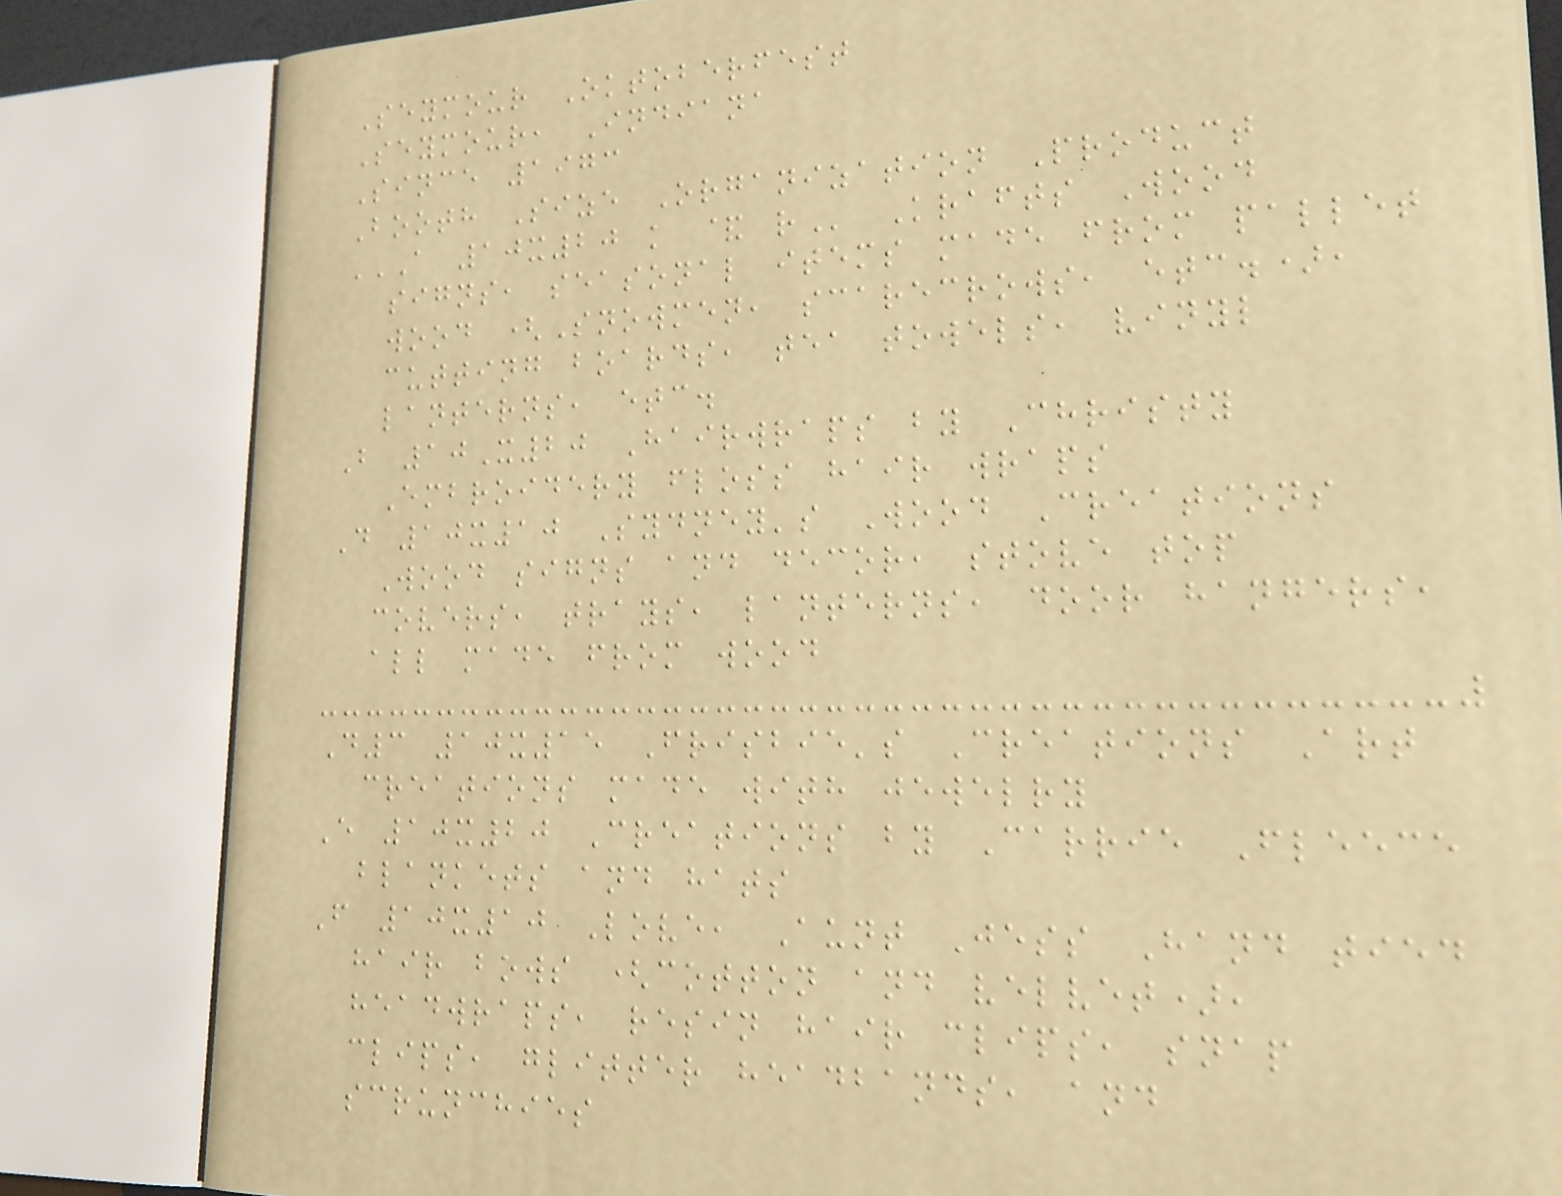Seymour Oktoberfest
Seymour, Indiana
Since 1973
Booth Size Organization Product
A 10X20 K & R Krafts Wood
signs, seasonal items made from pallet
wood (Snowmen, scarecrows, etc.),
cutting boards, tea towels, vinyl
lanterns, etc.
B 10X20 Hairwraps by Christy
Embroidery floss hair wraps
D 10x10 Sydney's Wood Creations
Wood signs and decor, stove top
covers, trays, lanterns, door hangers,
all made from wood
D3 10x15 Frisbie's Creations Art
creations made with jewelry
E 10x20 Creations by Carrie Fleece
blankets and hats
F 10x10 Love, Aunt Jess Hand tied
hair bows (cotton and velvet),
headwraps, resin hair clips, snap
clips, glitter headbands, and
scrunchies
